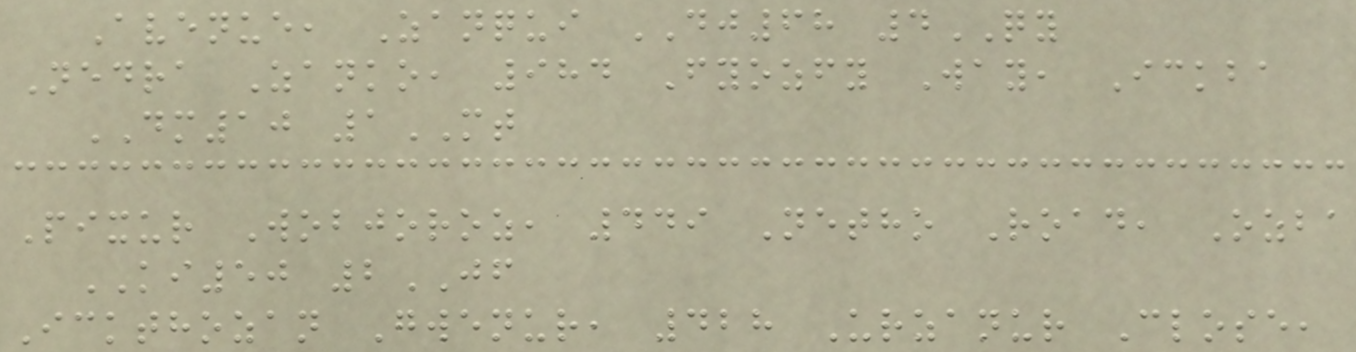Avenue, Zanqui DJ68 4QY
Nedra Zanko, 984 Fyozfy Way, Ickba
DM10 1MT
Pixur Wobjoroz, 449 Netho Road, Ozba
KI50 2JF
Ickthozan Gwenur, 428 Urzanur Close,
